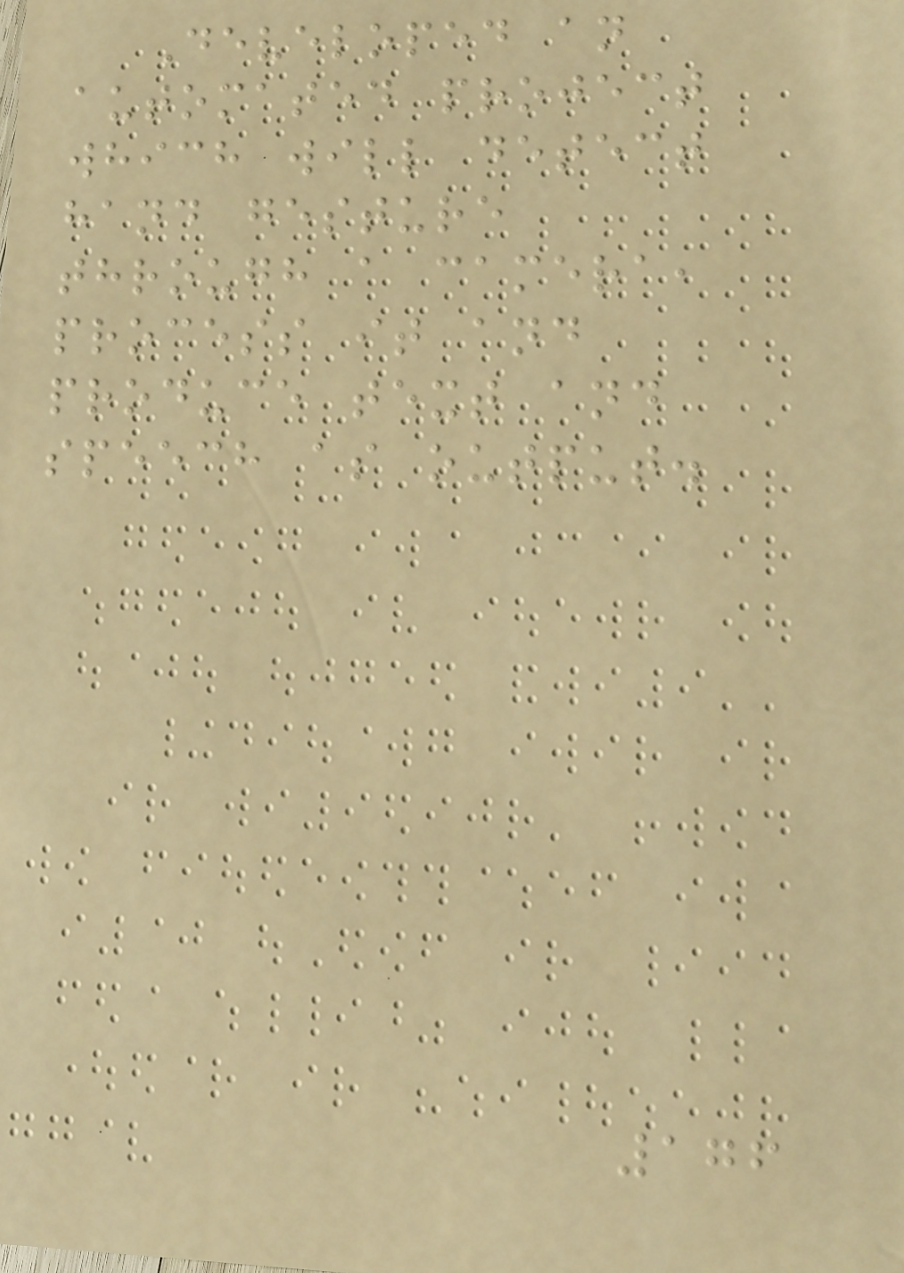Developed an
automated project
which will detect
hand gesture
through a camera,
process it and
produce text and
speech as output.
176
